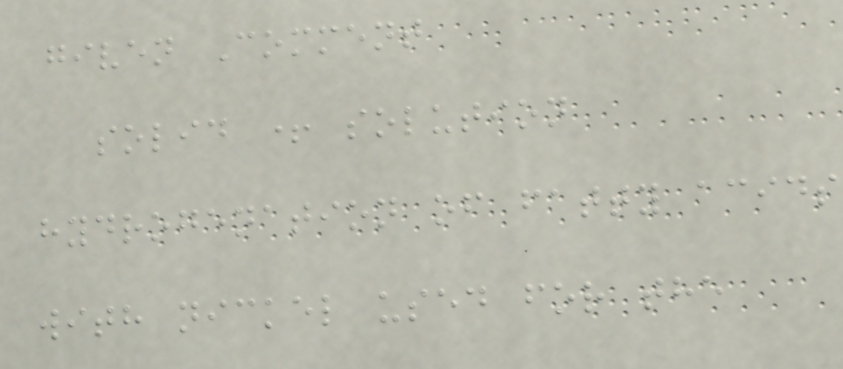given Comment
solid + solution
hydrogenation of fatty acids
with nickel used for the
